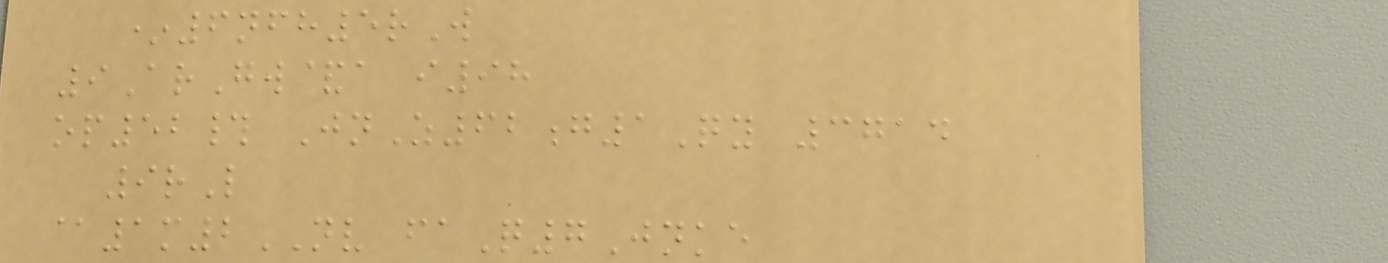*6nfh5rW
9ArGw&a i98
op52# JnZ62g1Qy 3714
9rL
@1m2NV faQ7Jnke
